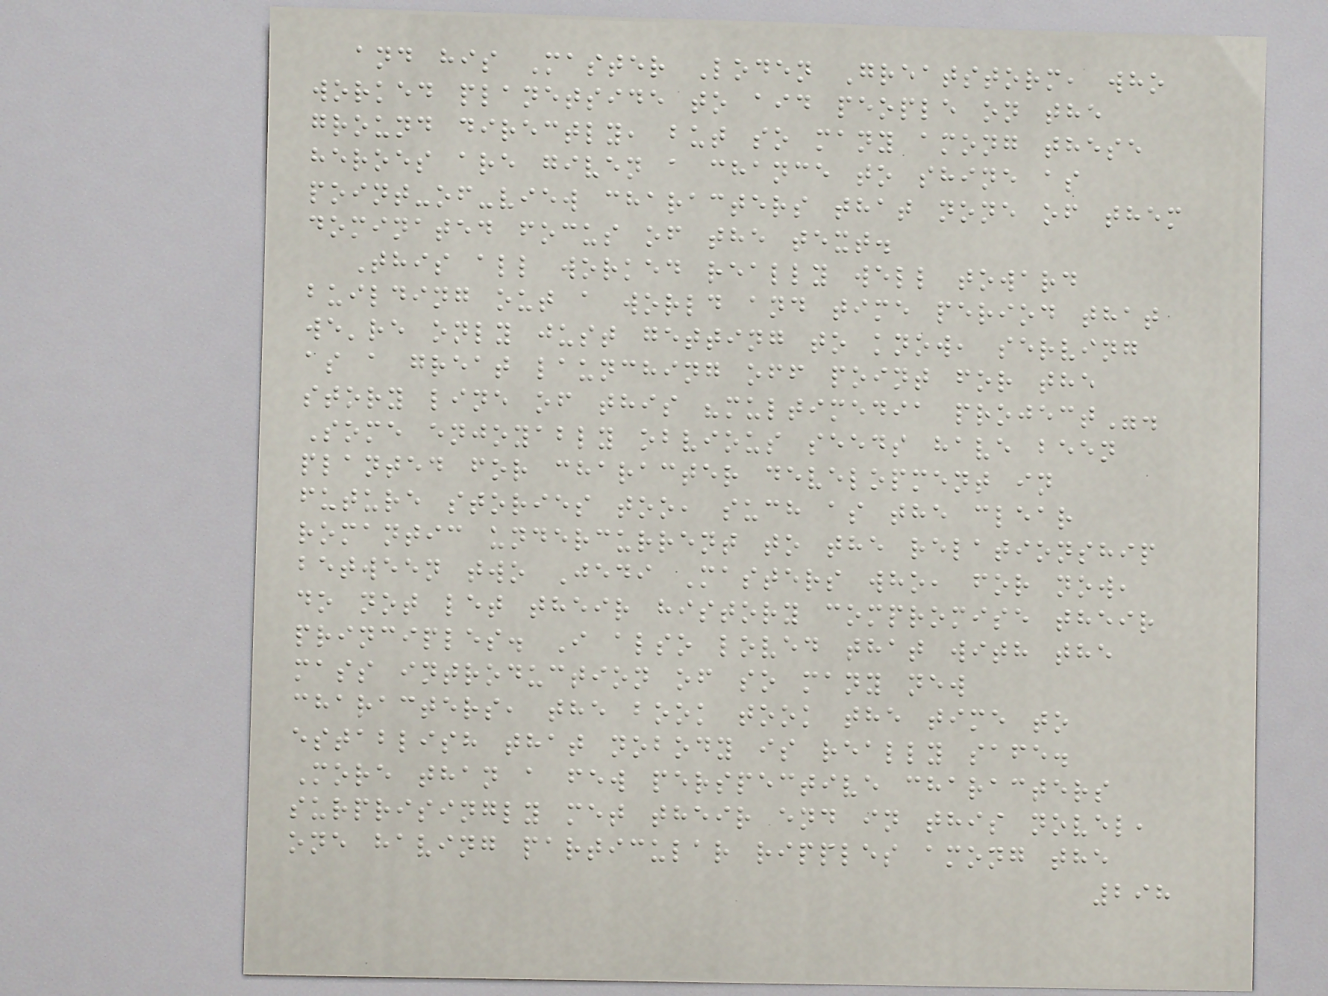and his Master Loden Greatstorm, who
worked planetside to aid people on the
ground directly, but so many among these
heroes are given a chance to shine as
point-of-view characters that none of them
dominated focus of the text.
This all worked really well toward
building out a world and time period that
we're only just getting to know, serving
as a great launching off point for the
story line of this "multimedia project".
Some enjoyably obvious seeds have been
planted for character development in
future stories too, such as the clear
romantic undercurrent to the relationship
between two Jedi Masters who, for now,
do not let their history compromise their
principles. I also loved that with the
mass introduction of so many new
characters, the book took the time to
establish that nobody is really safe.
More than a few perspective characters
surprisingly met their end in this novel,
one having particular ripples among the
298
